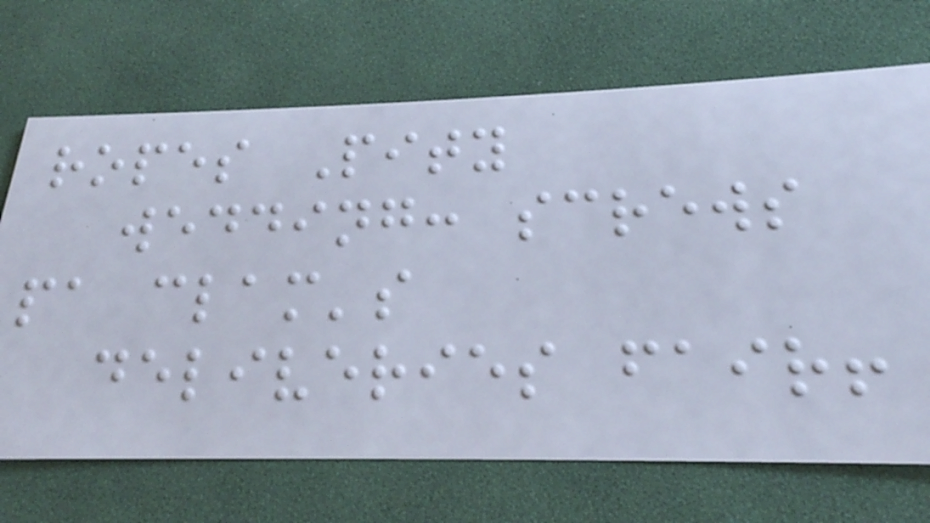ropes Pity
wedding: screws
pa clam's
deliveries fair!
